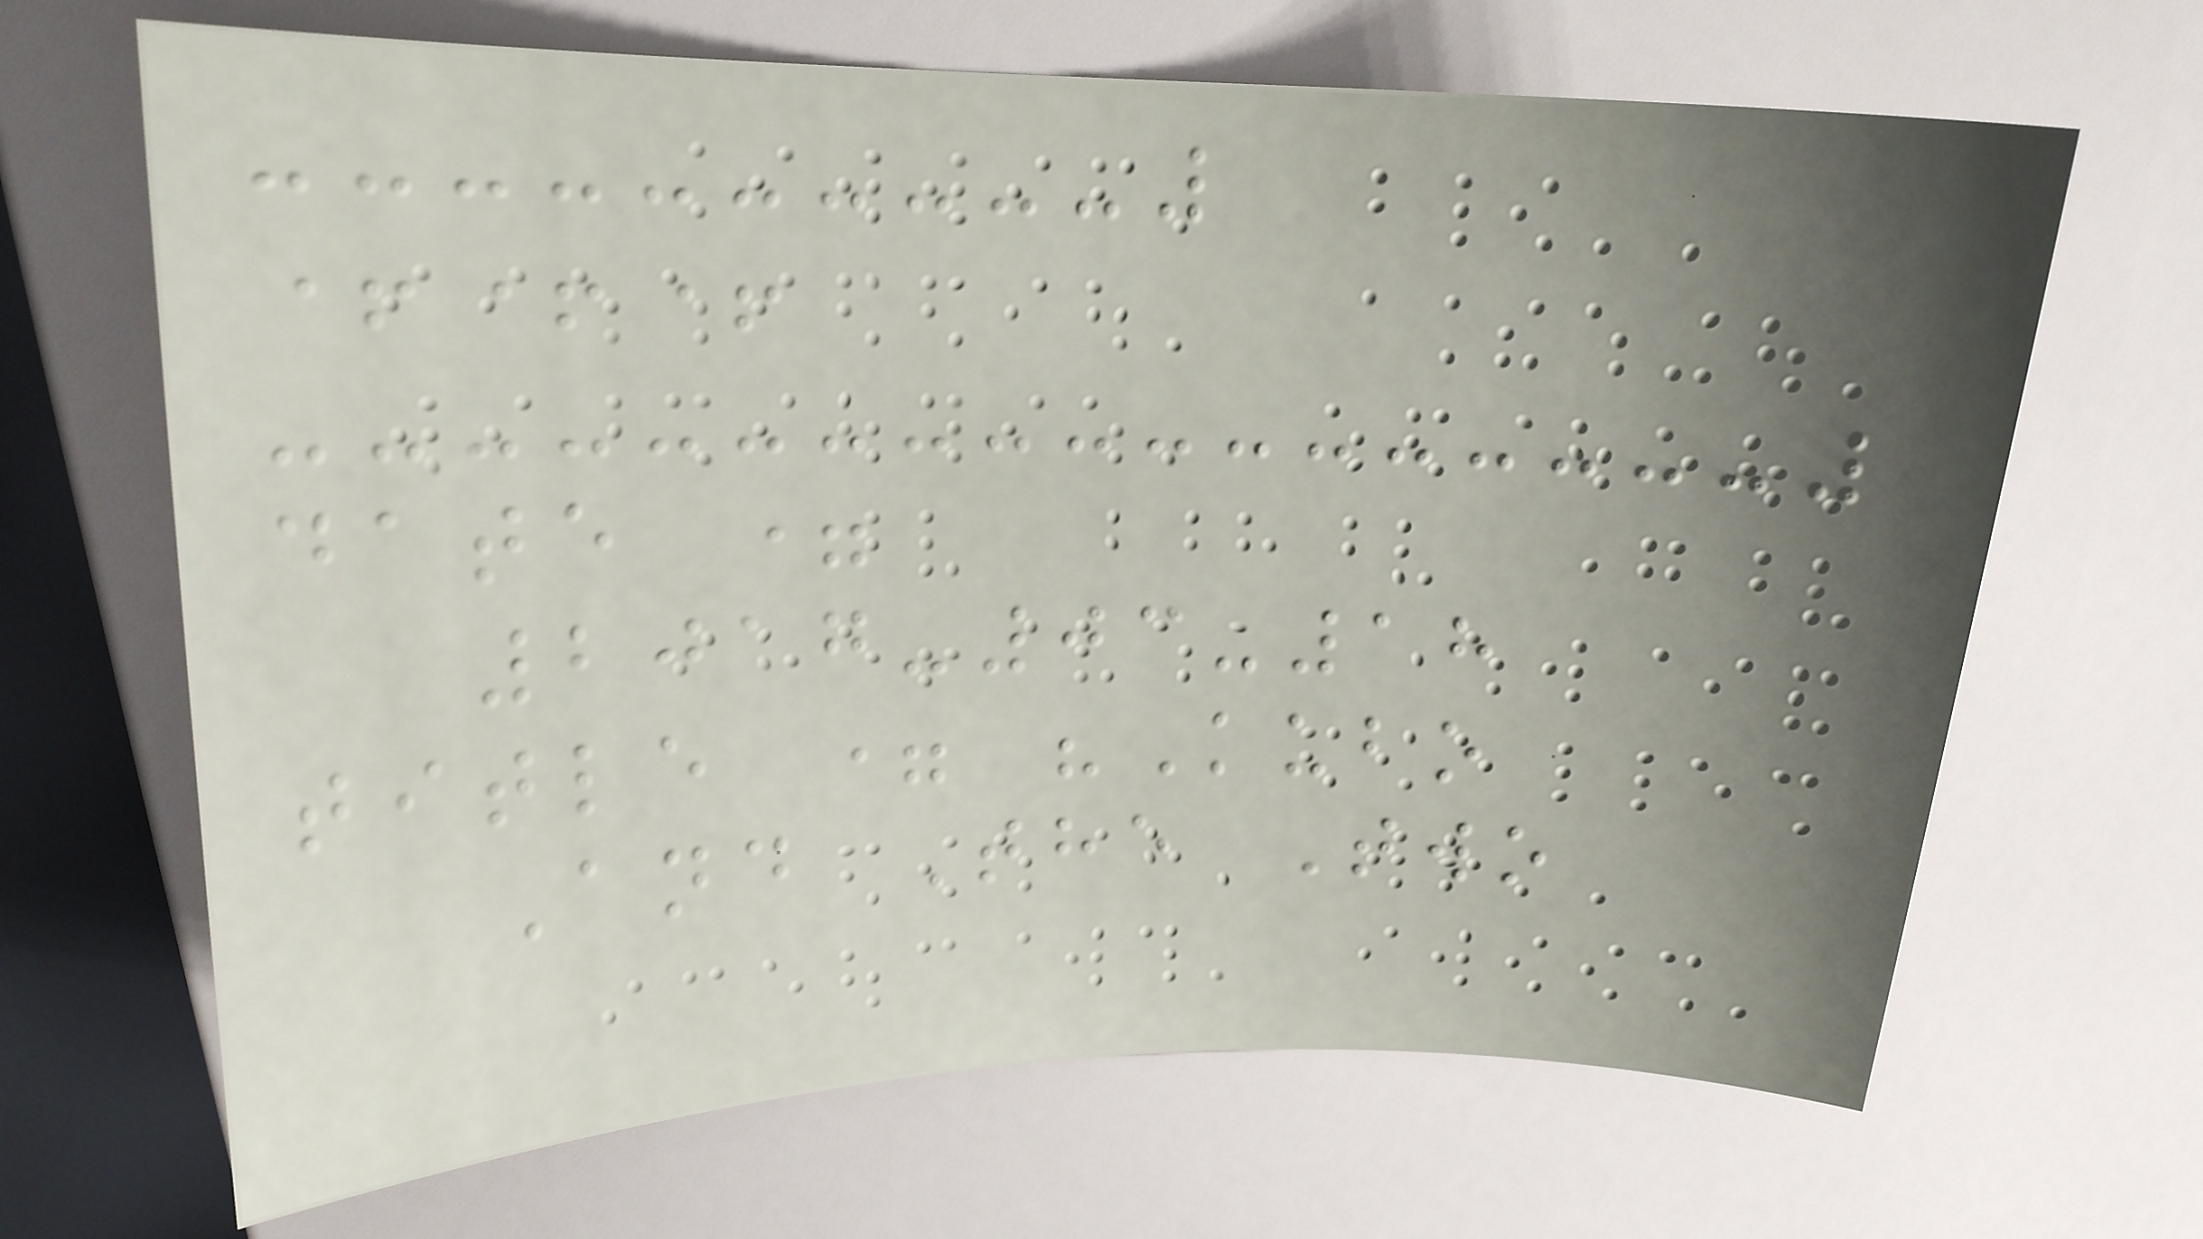+++
date =
2017-03-18
title = "Kubo
And The Two
